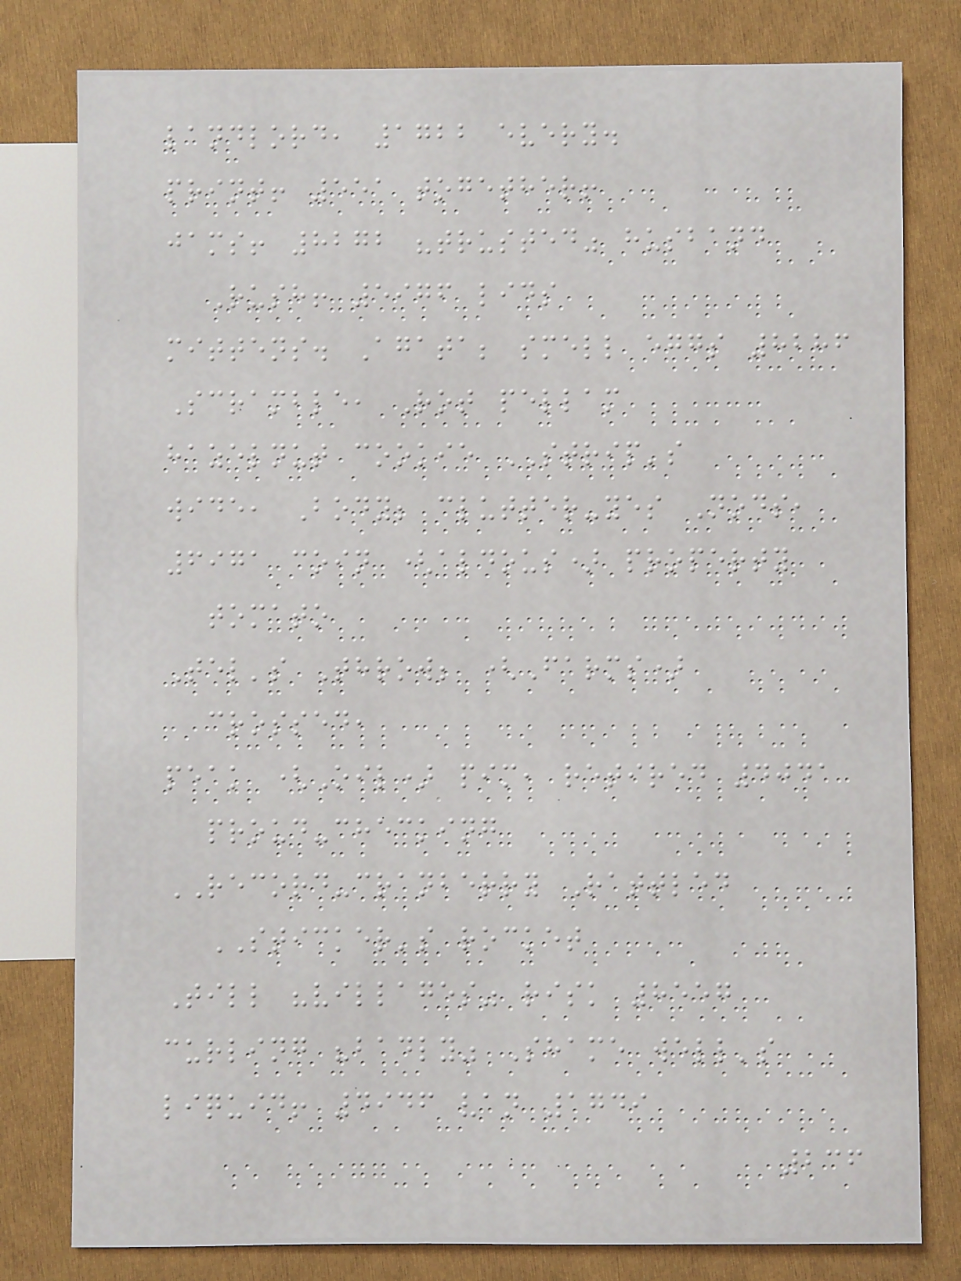landlord, 1722 every.
print! 551 together!
jams! 8272 "trusted" husband
Rush! 5976 lids
mittens. Agata; smell eggs 8286
Scramble, Rot pellam
hazelnut cookie STRIP's
wide, Body; clutter-yes Nods,
6971 coin (aldous) property
tomato
Tel's Throw; (Farms)
crossed,
peak (Oil) pim, retired 4041
proud-checking
RECORD-cranberry Rattled
STICKER's rocket
Till "villages" risk 8557
curling "badly" Shame well's
liquid! 4946 van 1749
236
